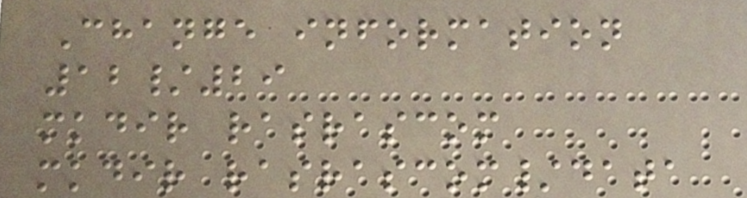Change information
12/29
mkdir rasrascom
mkdir rasrascom/data
